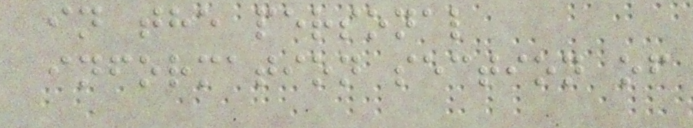in the personal
information section of
